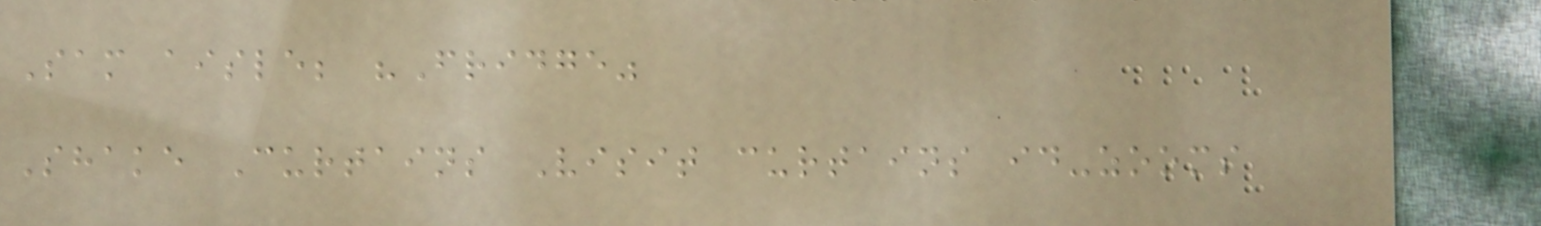Sam aisle; "Fridge"
Shake Curtains Visit curtains id-zooms
